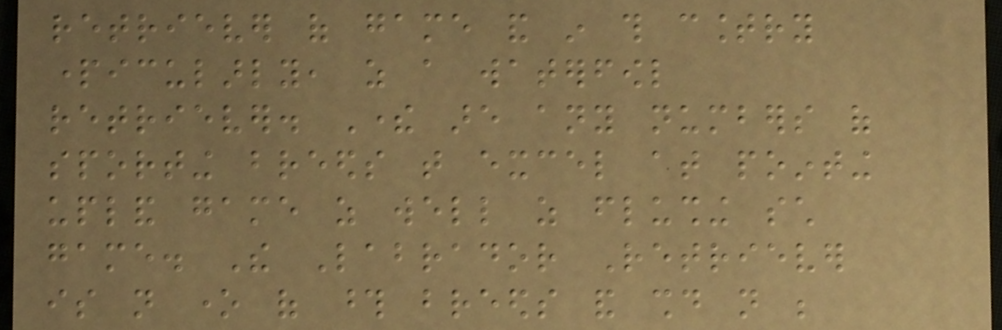retriever of game and in this country
particularly, as a waterfowl
retriever. There are any numbers of
sporting breeds that excel at pointing
upland game as well as flushing such
game. The Labrador Retriever
is not one of those breeds and should not be
